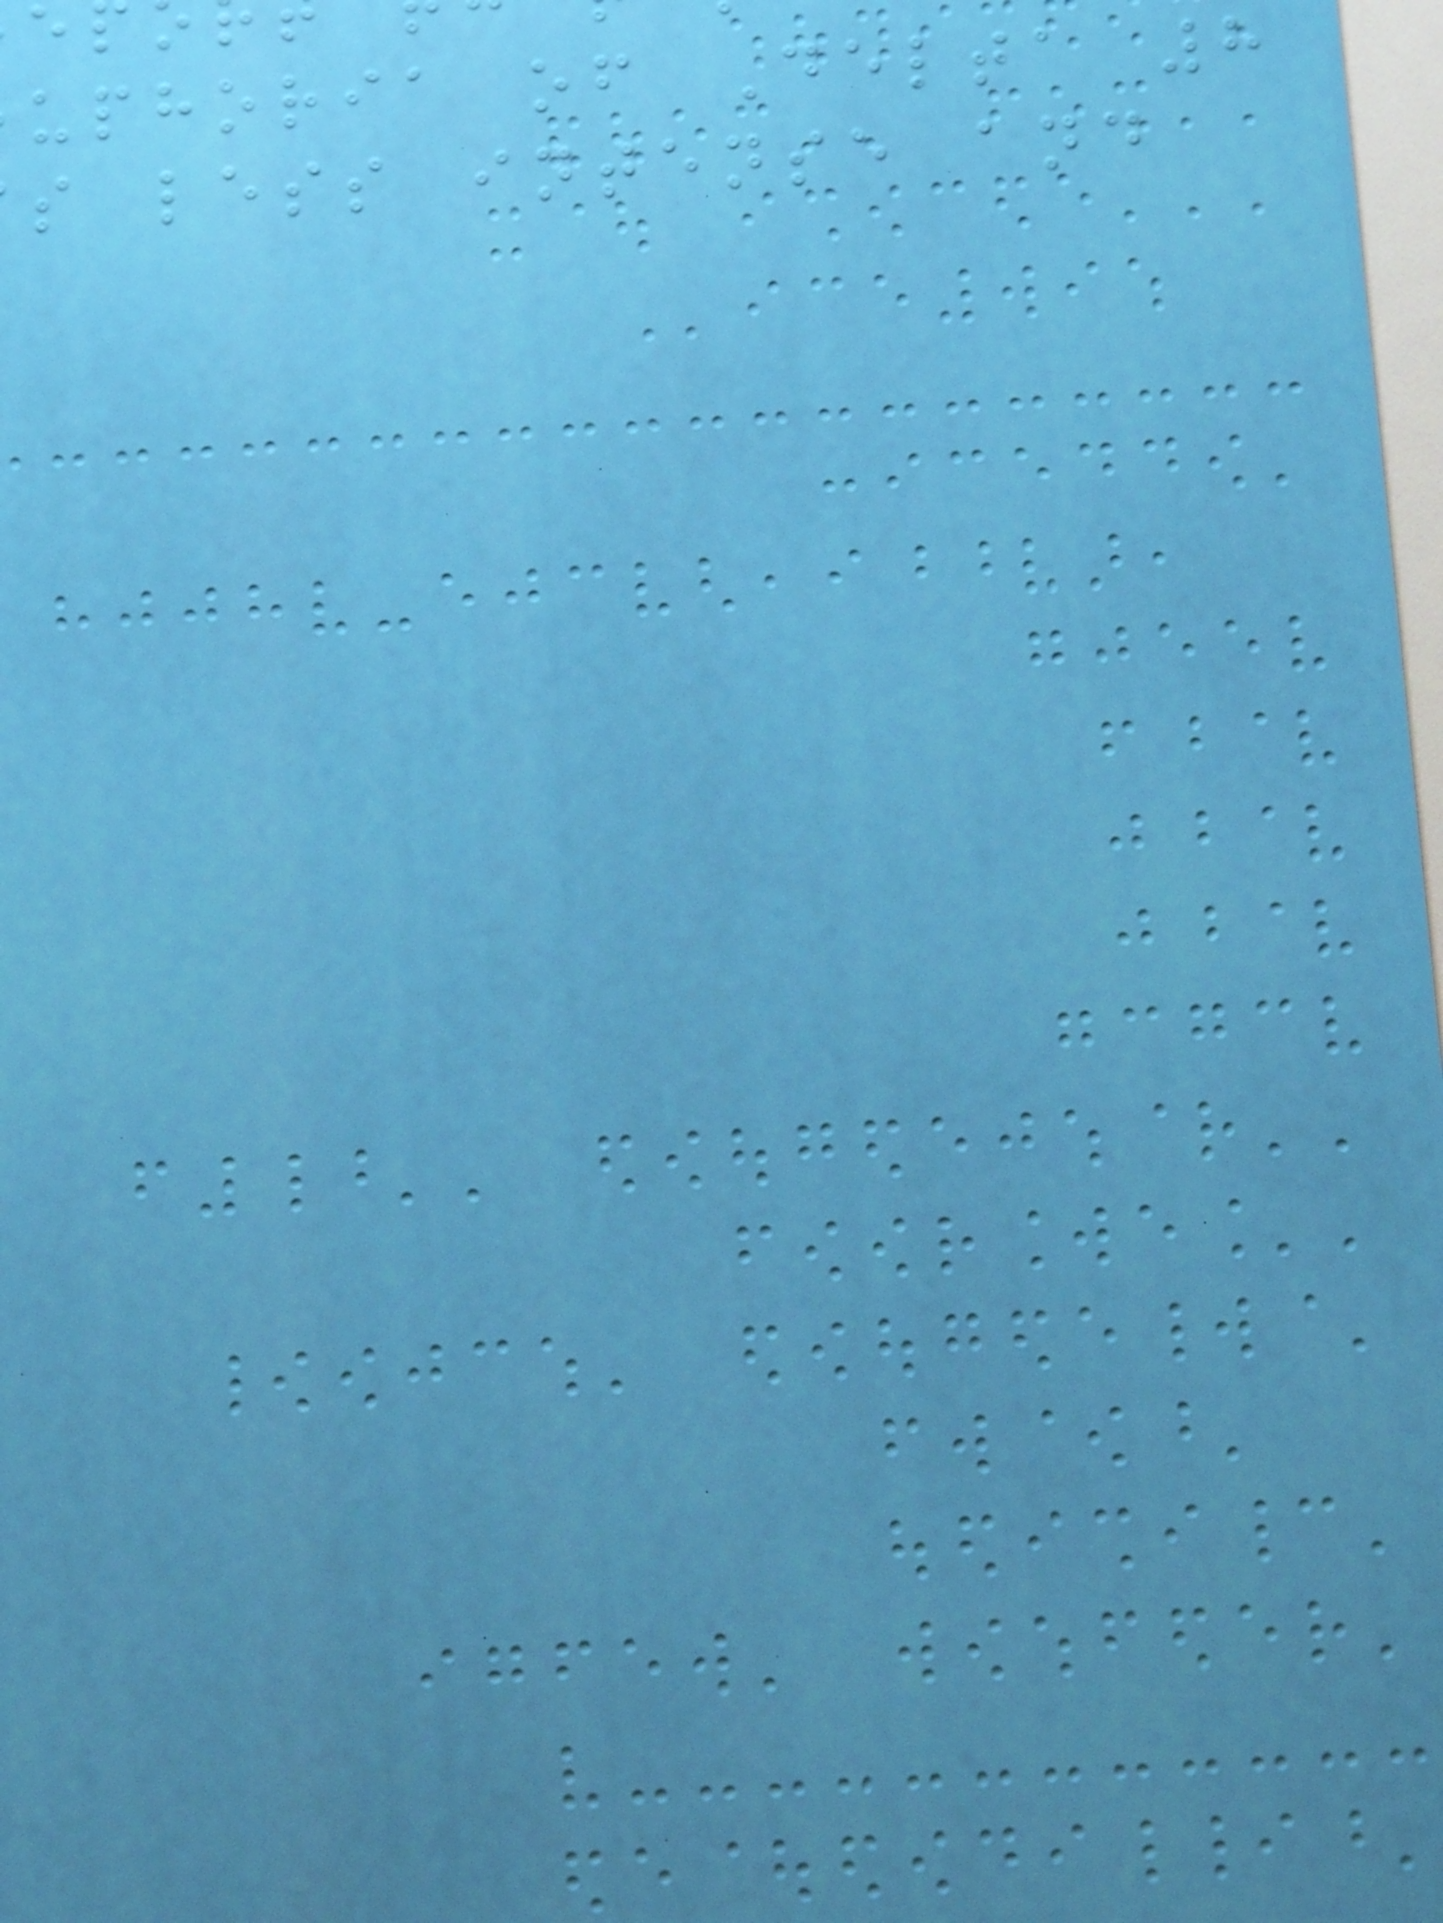uphoria of Delta 8
s less intense and
